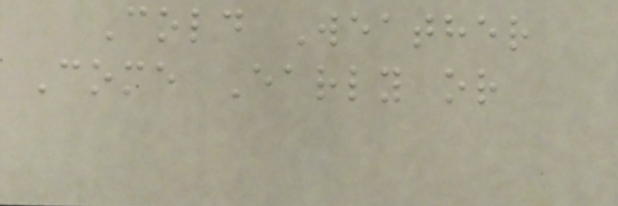Cold Weather
Come Early or
